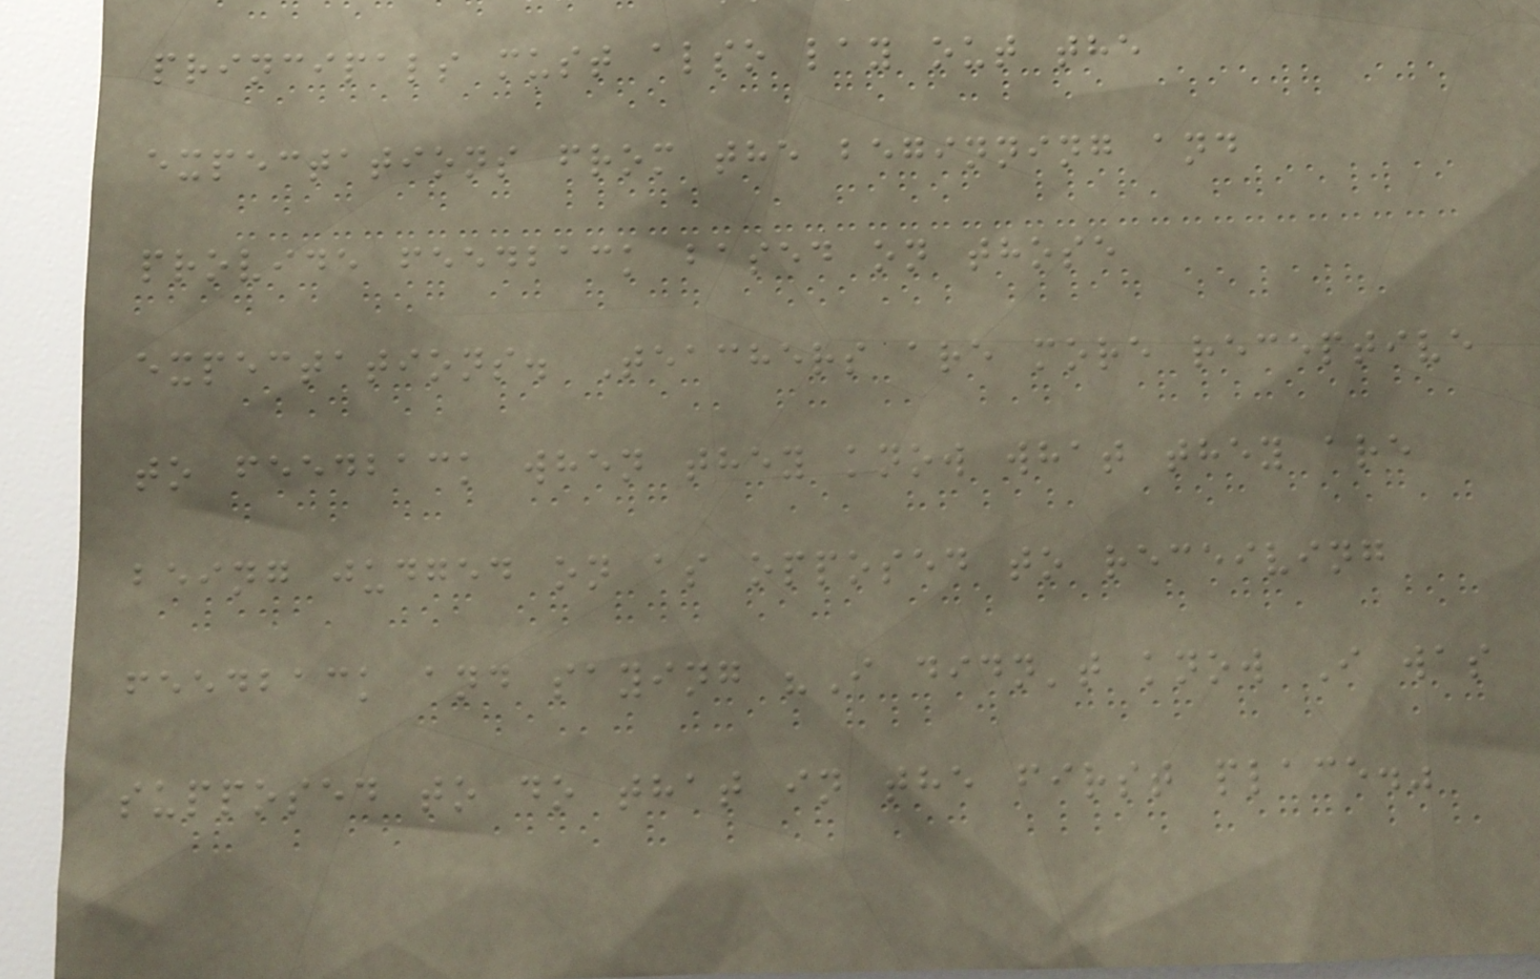principals must also lay out the
expectations from the beginning and
provide feedback based on those
expectations. Teachers are more receptive
to feedback when they know what they are
being judged on as opposed to receiving
feedback and saying "I didn't know I was
supposed to do that in the first place."
